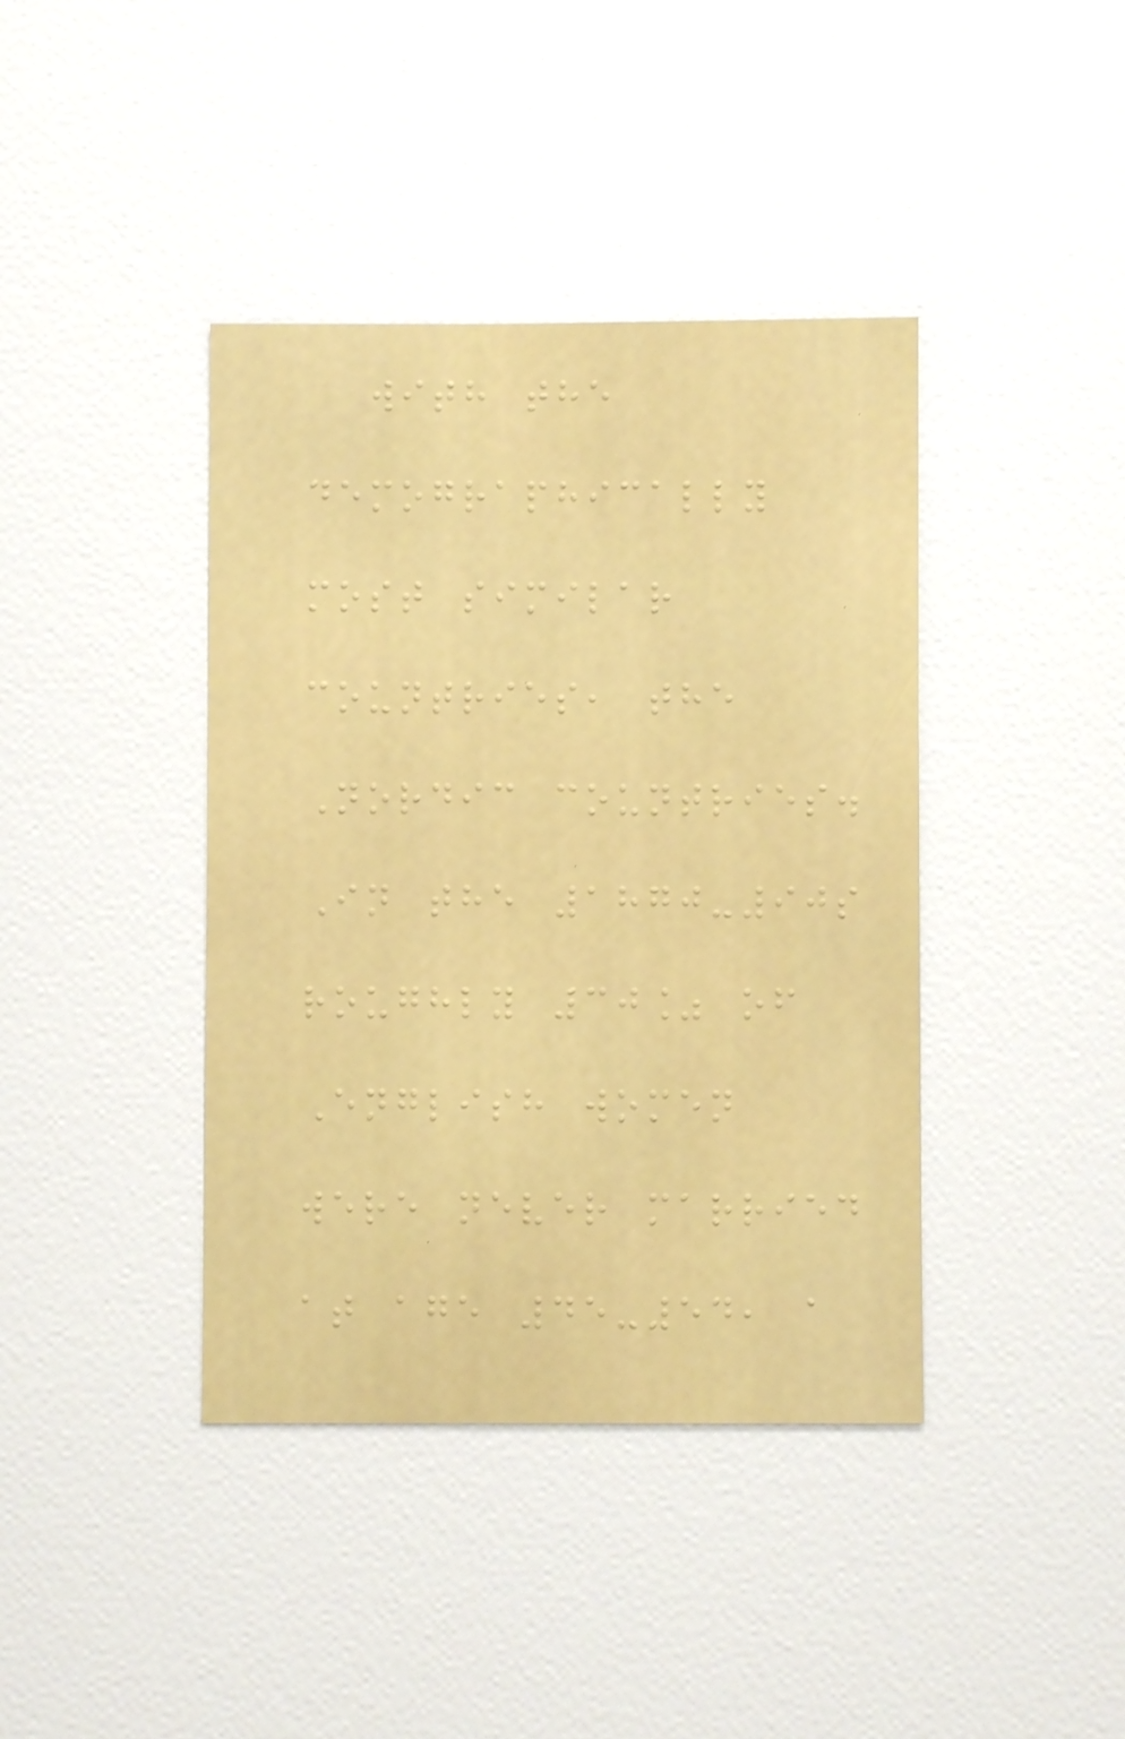with the
demographically
most similar
countries, the
Nordic countries.
In the 1870-90s
roughly 30% of
English women
were never married
at age 45-54, a
